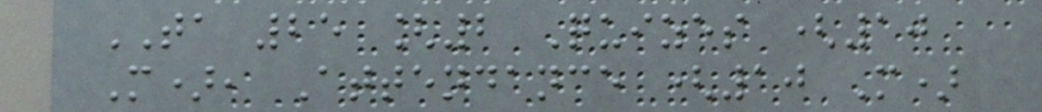TA 25 [2 Quizes (10
M), Attendance (10 M)
